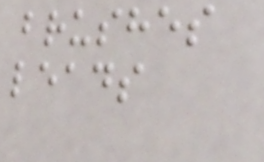brushes
leads
